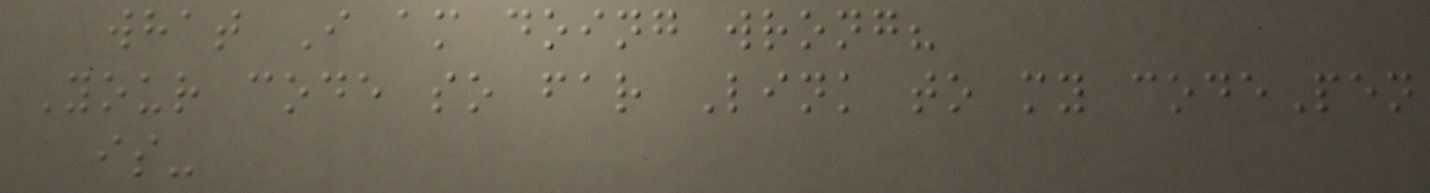what I am doing wrong?
Your code so far Link to my codePen
is-
